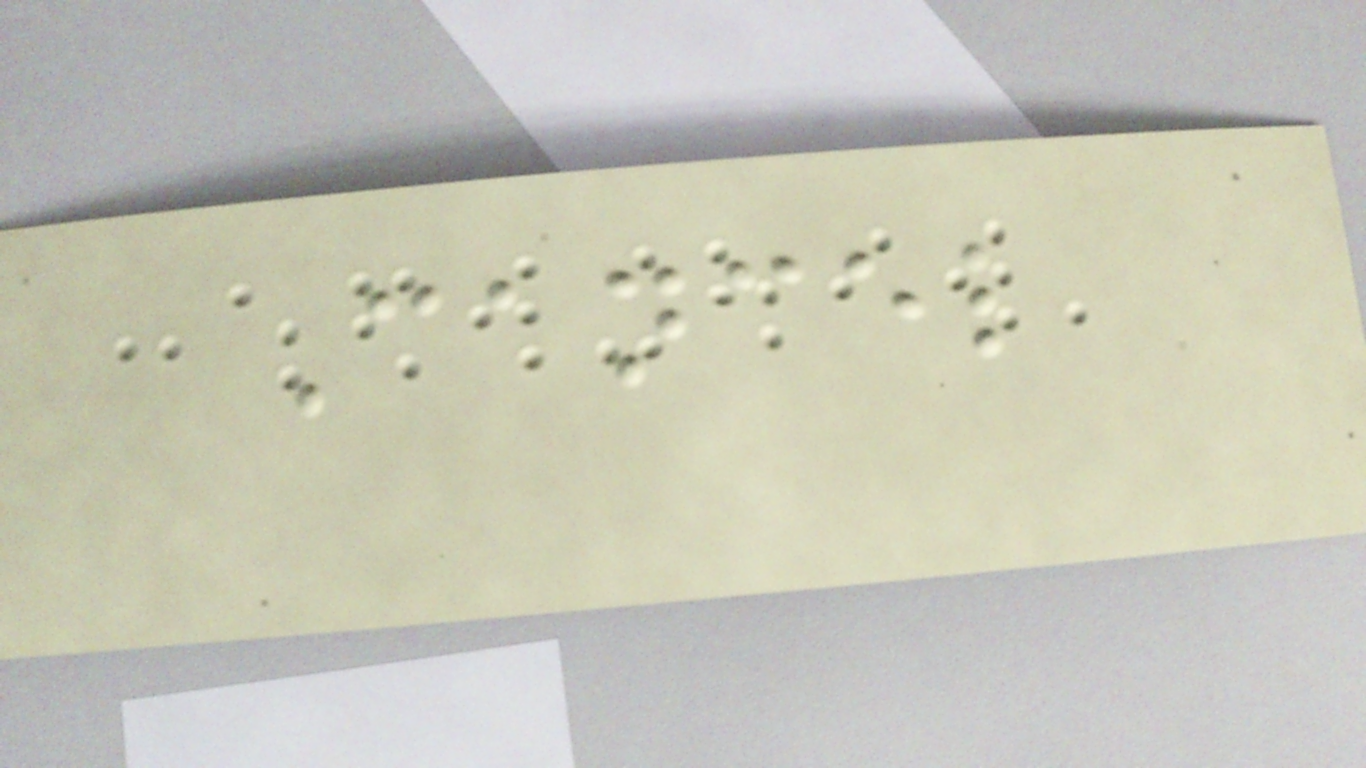Cancel
